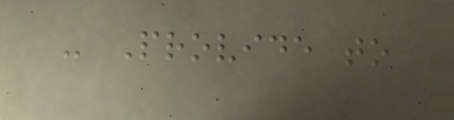- Provide to
